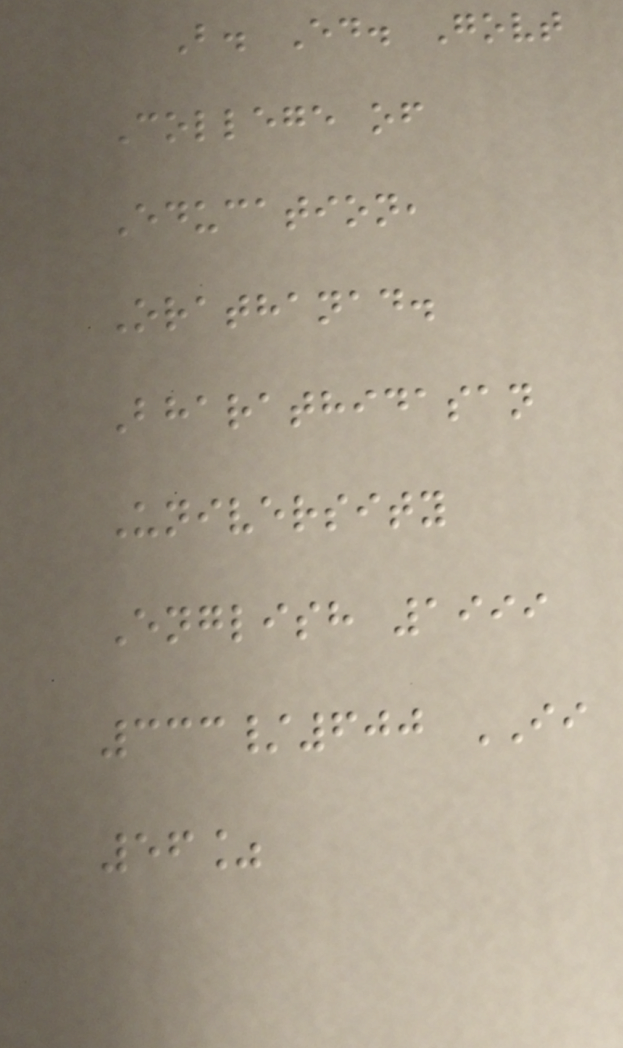B. Ed. Govt
College of
Education,
Orathanad.
Bharathidasan
University
English 1999
333/600 II
56%
